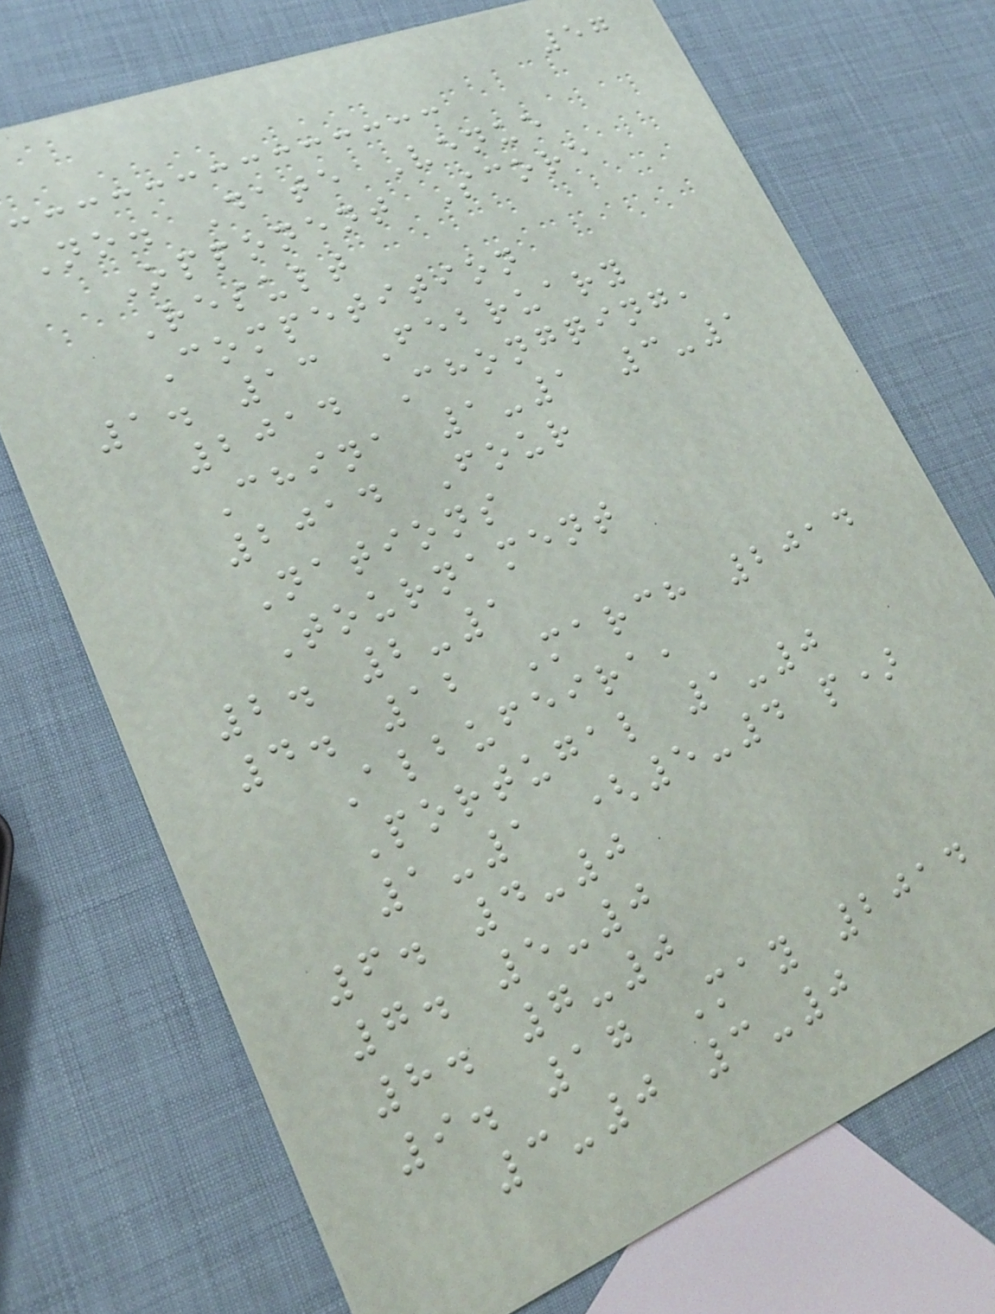57
No. Date Venue
Opponent Score
Result
Competition
1. 13 February
2014 Chongqing,
China 1-1 3-1
2014 Four
Nations
Tournament
2. 2-1
4. 12 March 2014
Albufeira,
Portugal 1-0
1-1 (5-4 p)
6. 4-0
7. 5-0
8. 7-0
9. 17 May 2014
3-0 3-0
